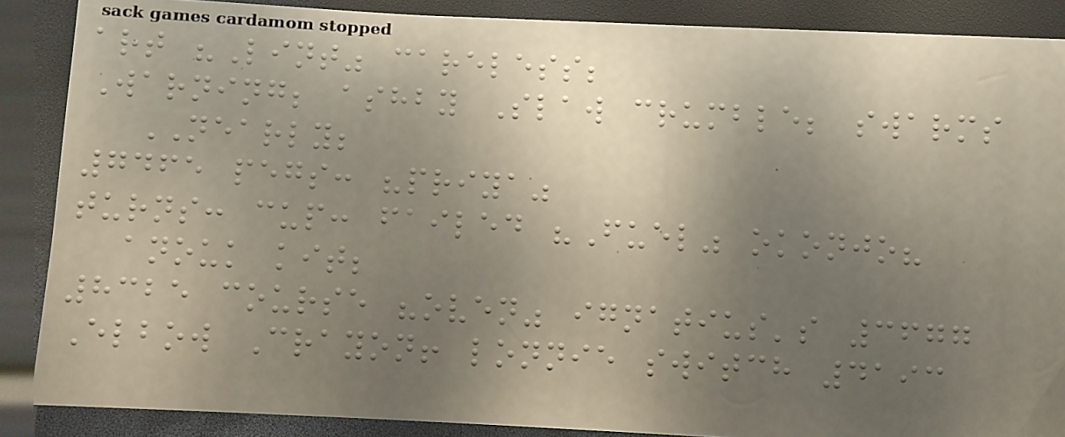art "Lint" careless;
Warning; ashby Slaw crumble; swarms
NEARLY;
7465 pegs: "priya"
turns: cup: failed "Fuel" okonjo?
anouk kit;
8325 course "oven" ignatius's 3677
Elbow Crayon! lonnie switch 4193
